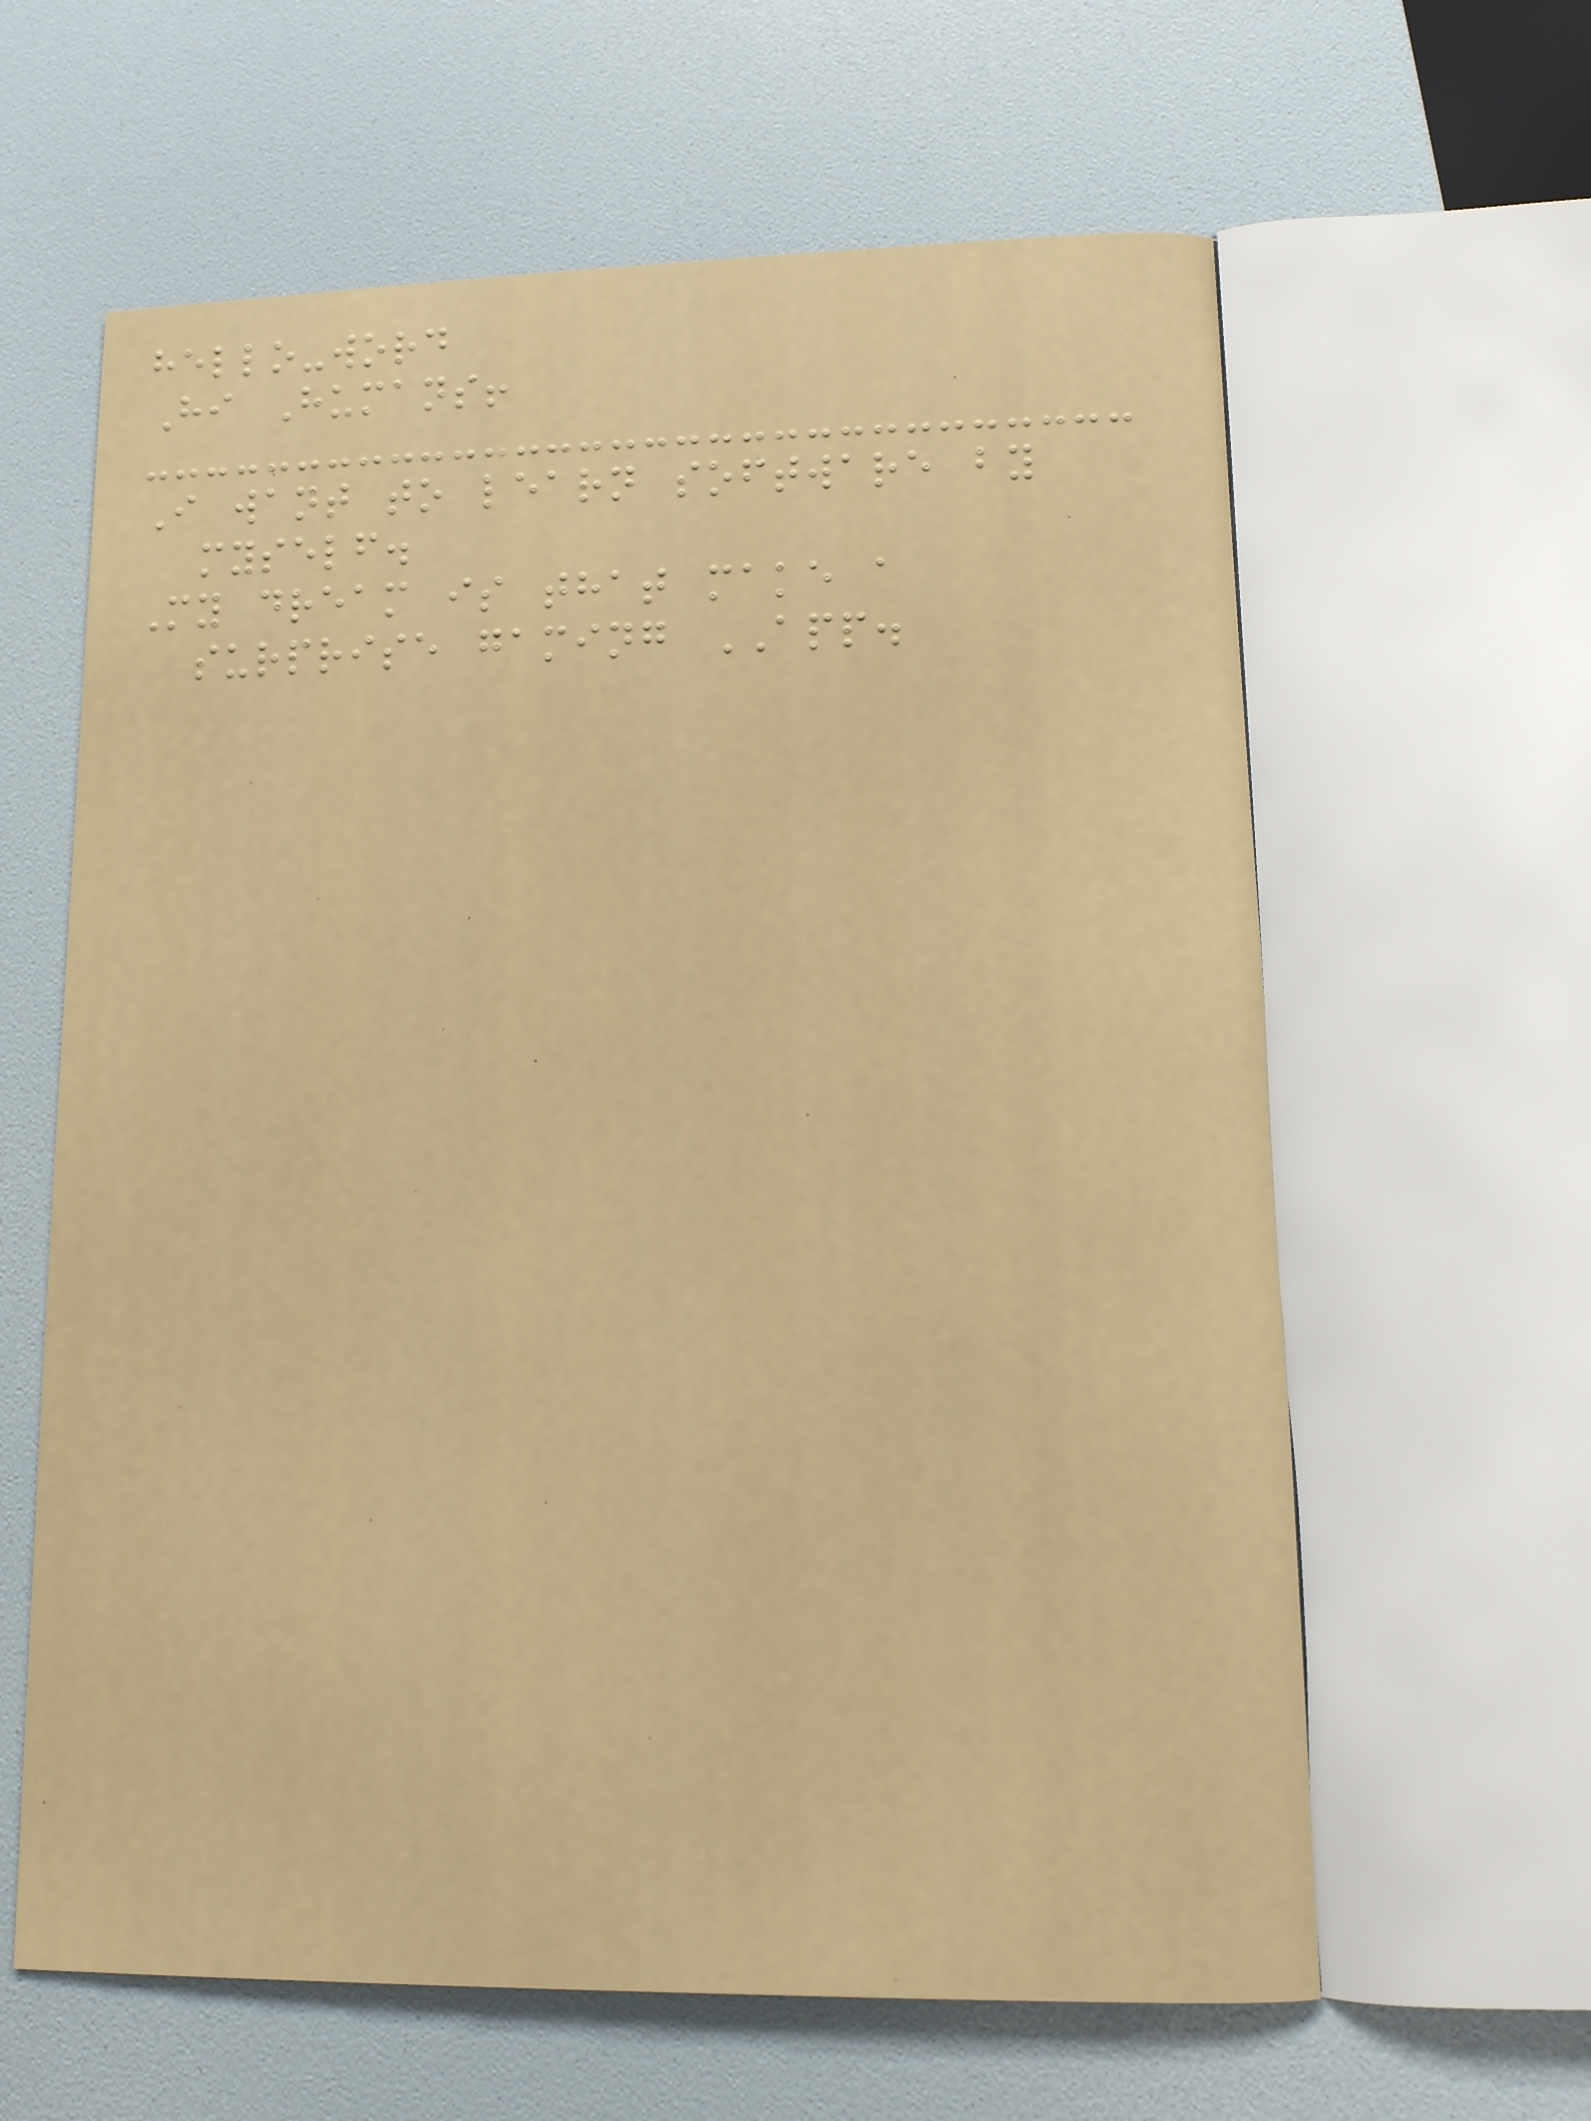hello-word
Hi Humans!
I want to learn software by
myself.
My dream is that make a
surprise gaming APP.
